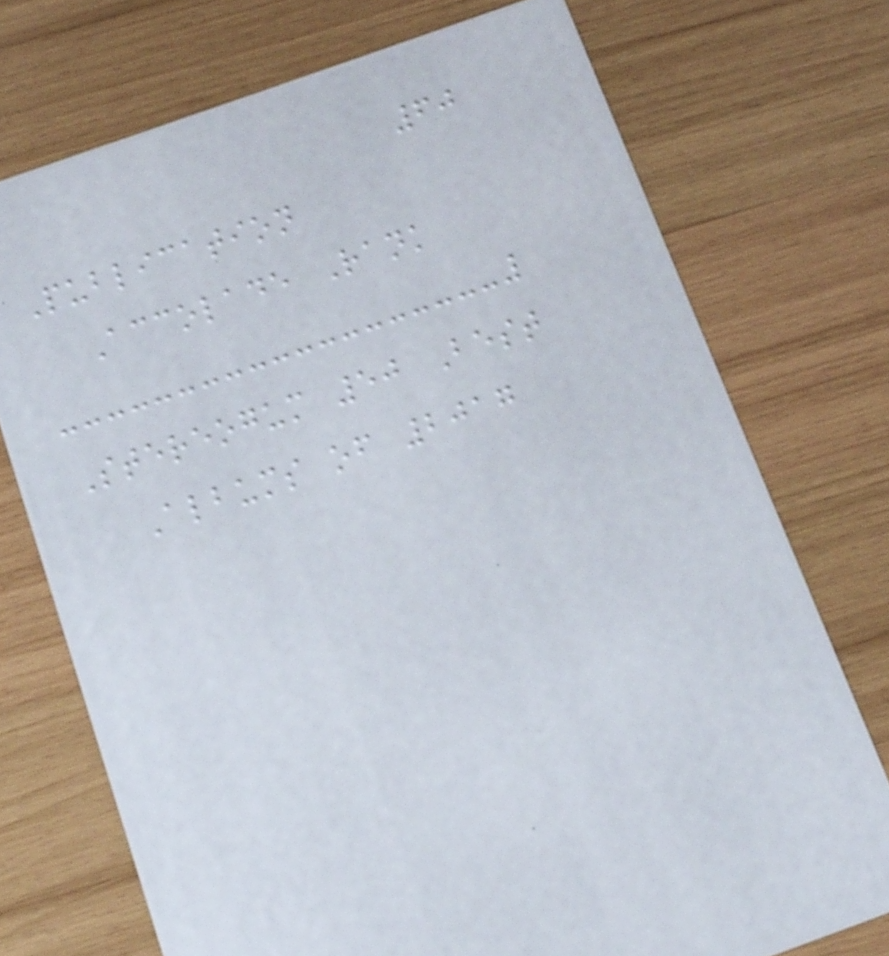60
Publication
Accolade Rank
Stereogum 50 Best
Albums of 2017
